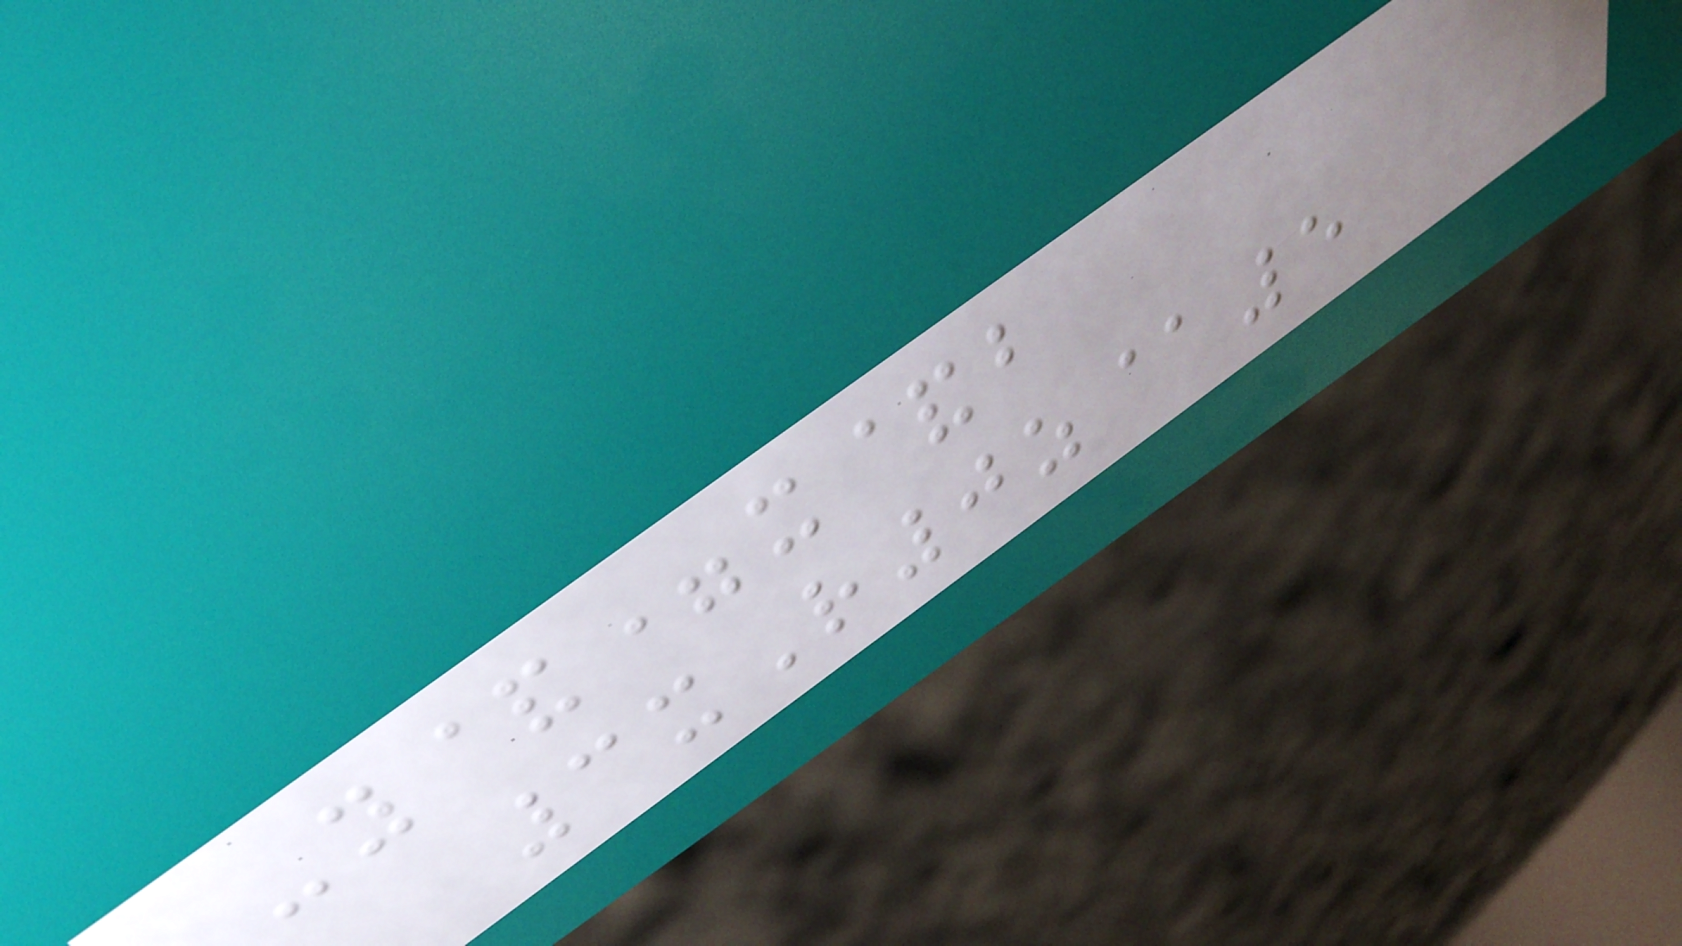-y&=x&b
3xR0z@5
